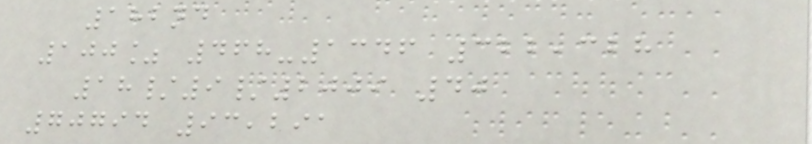182nd
100% 468-1346 322,328
18/9/2009 40
70794 93,291
